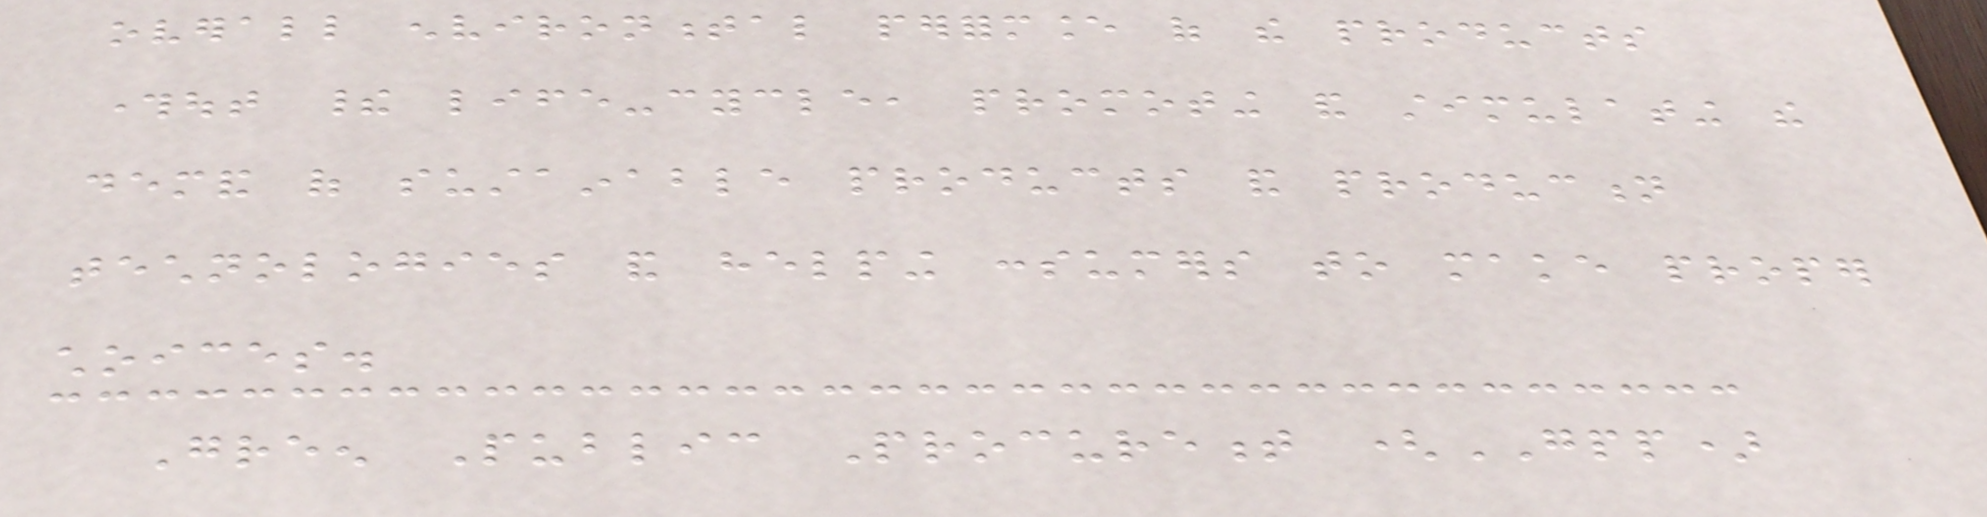overall environmental performance of the products
throughout their life-cycle, promoting and stimulating the
demand of sustainable products and production
technologies and helping consumers to make proper
choices.
Green Public Procurement (GPP)
